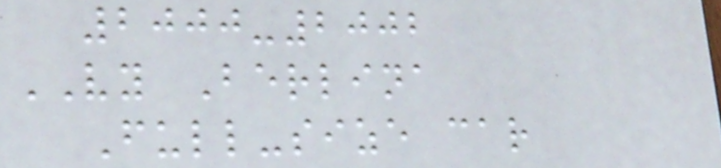2000-2002
VY Berlina
Full-size car
